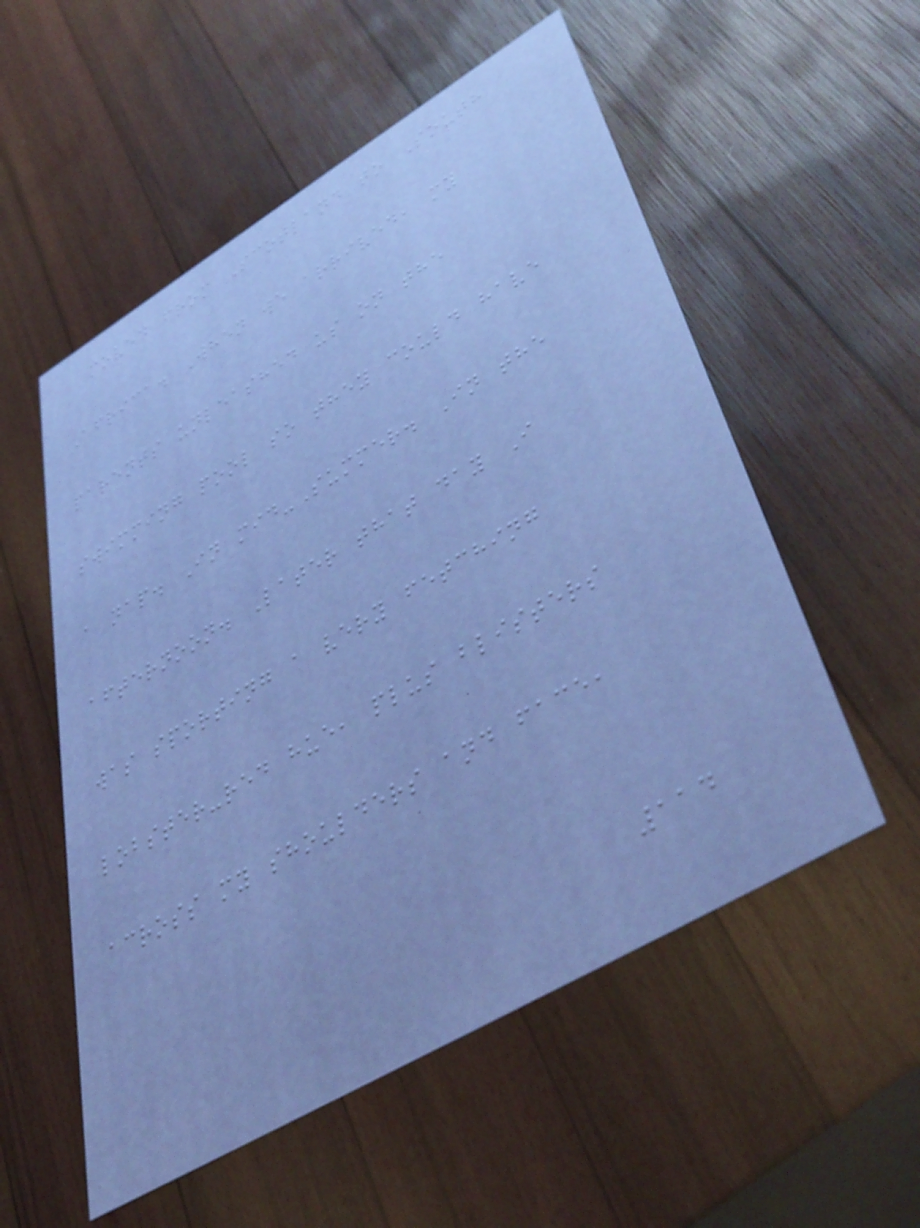moved from Scotland to South
Africa. When we arrived, my
parents unleashed us on the
swimming pool so they could have
a nap. In mid-Summer. In the
afternoon. Later that day I
was sporting a very fetching
lobster-red hue, plus blisters
across my shoulders and face,
114
